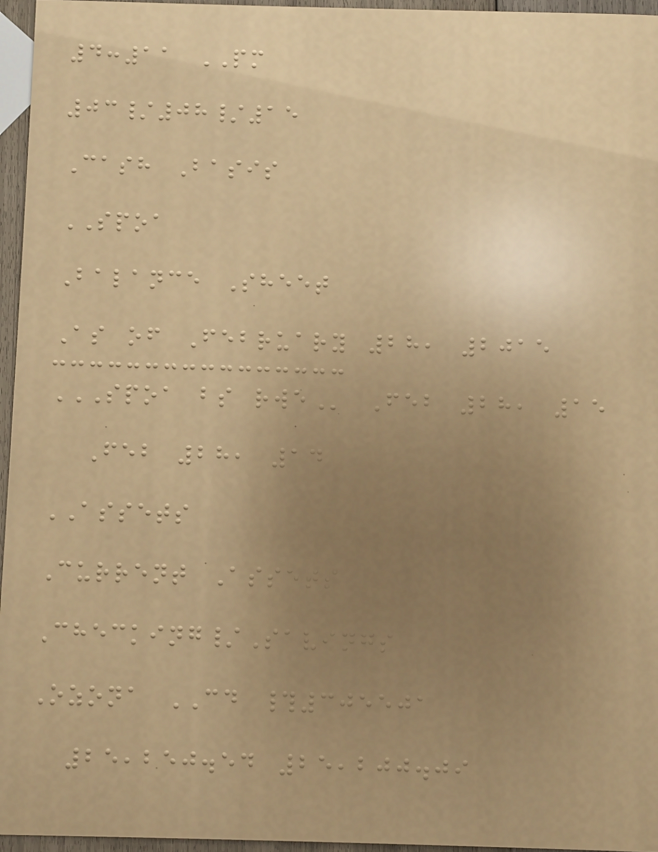4:11 PM
03/08/15
Cash Basis
SPOA
Balance Sheet
As of February 28, 2015
SPOA BS RWE Feb 28, 15
Feb 28, 14
ASSETS
Current Assets
Checking/Savings
Ozona CD #305501
25,250.54 25,200.09
